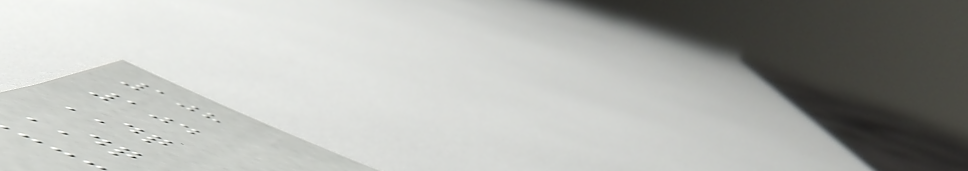108
104
DQ
DQ
